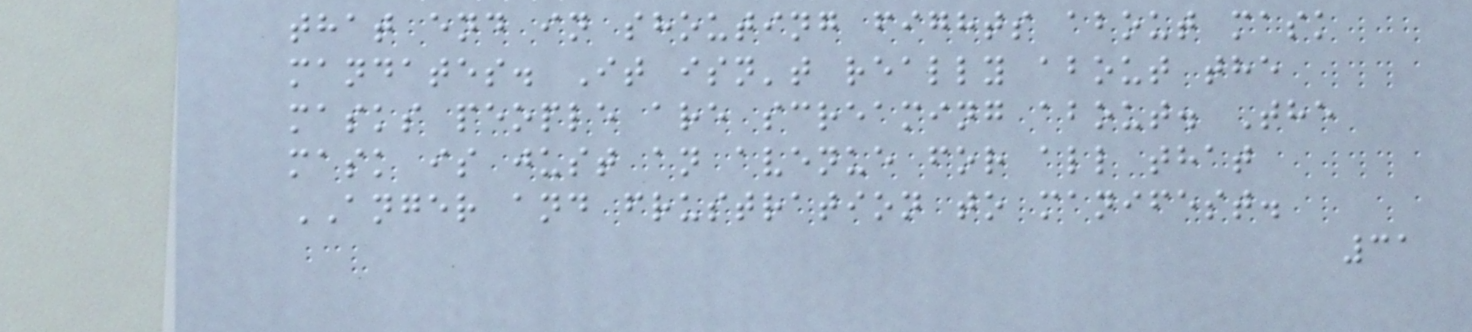that end in shouting fights about mask
mandates. It isn't really about the
masks people are screaming about. The
mask is just an avenue for all that
ANGER and frustration to manifest.
31
